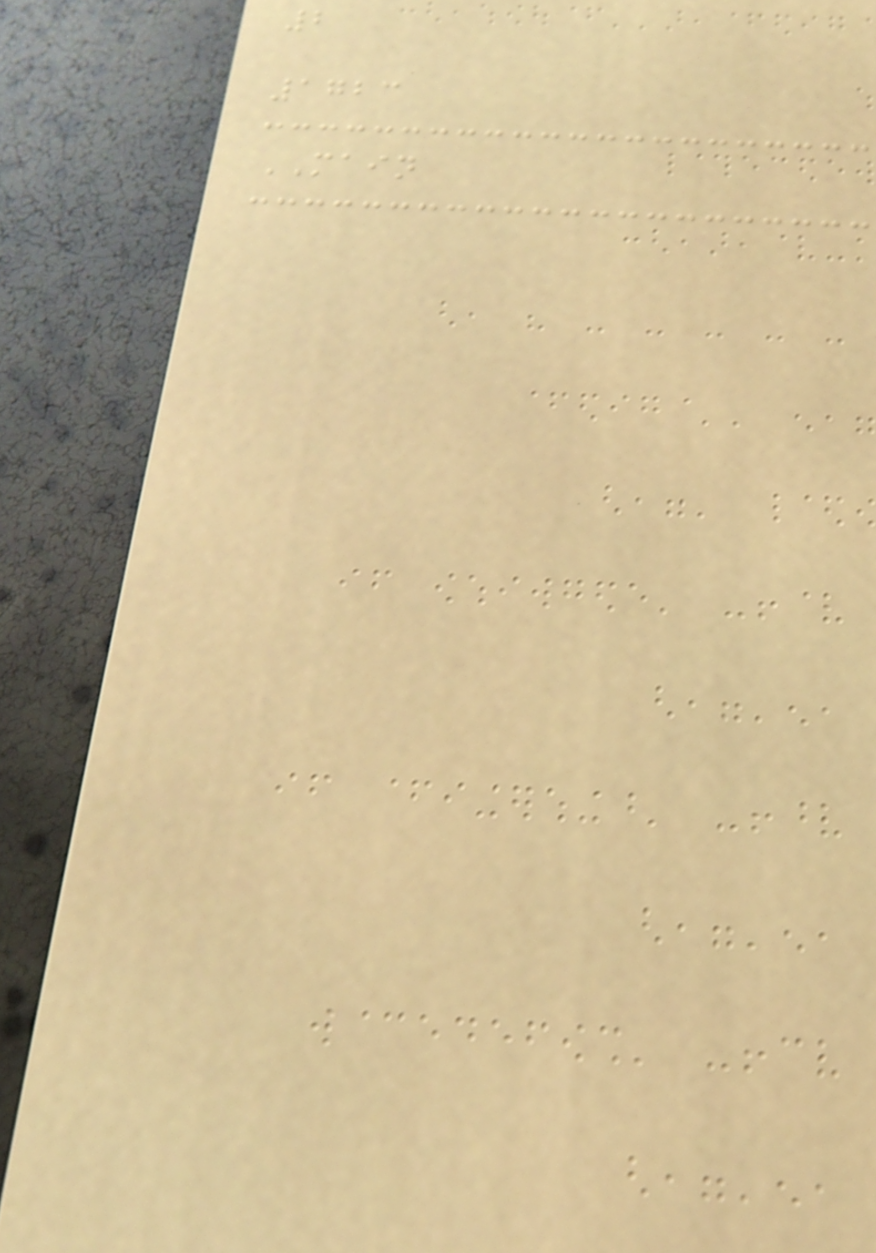2
1723
MAIN
